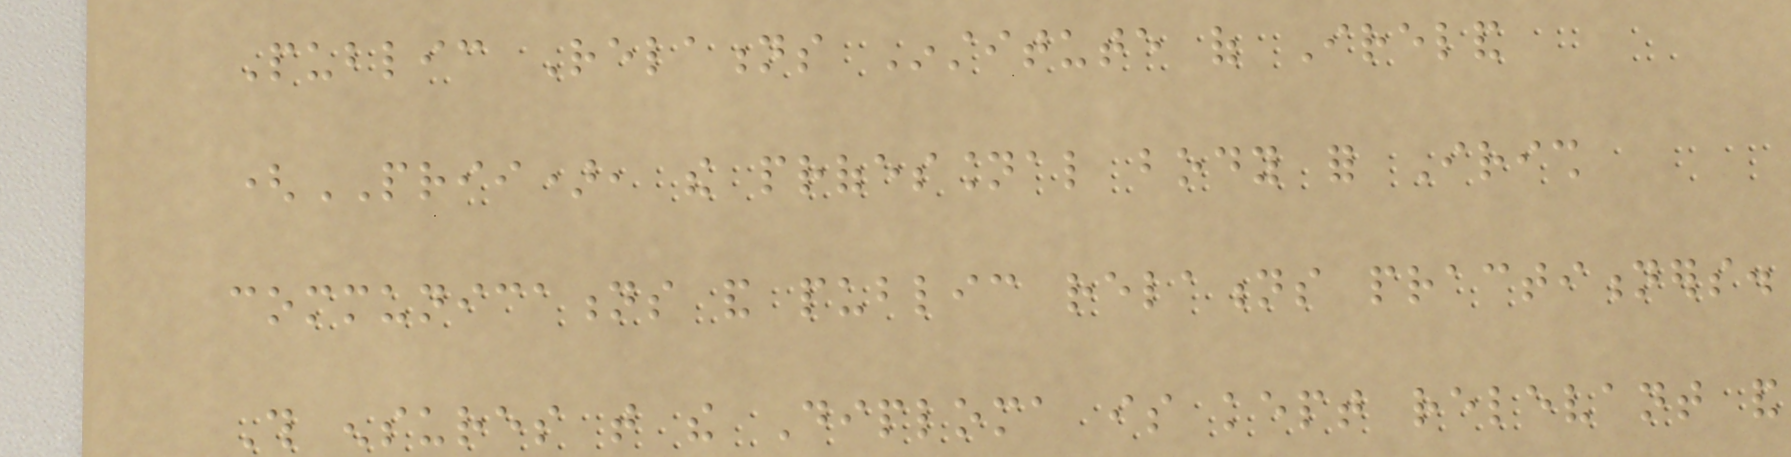Public Relations Institute of Ireland
(PRII), the professional body for Irish
communications and public relations practitioners.
This ensures that the Diploma is kept relevant and
